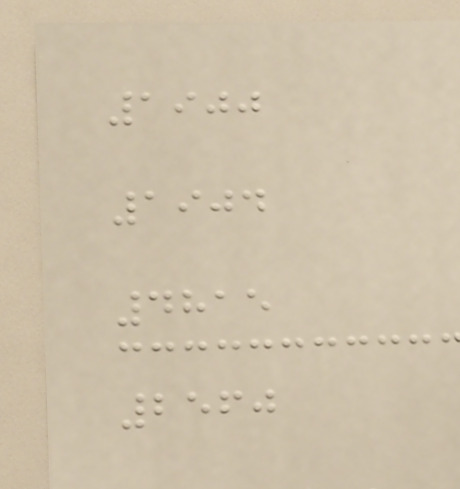1900
1904
4815
2560
